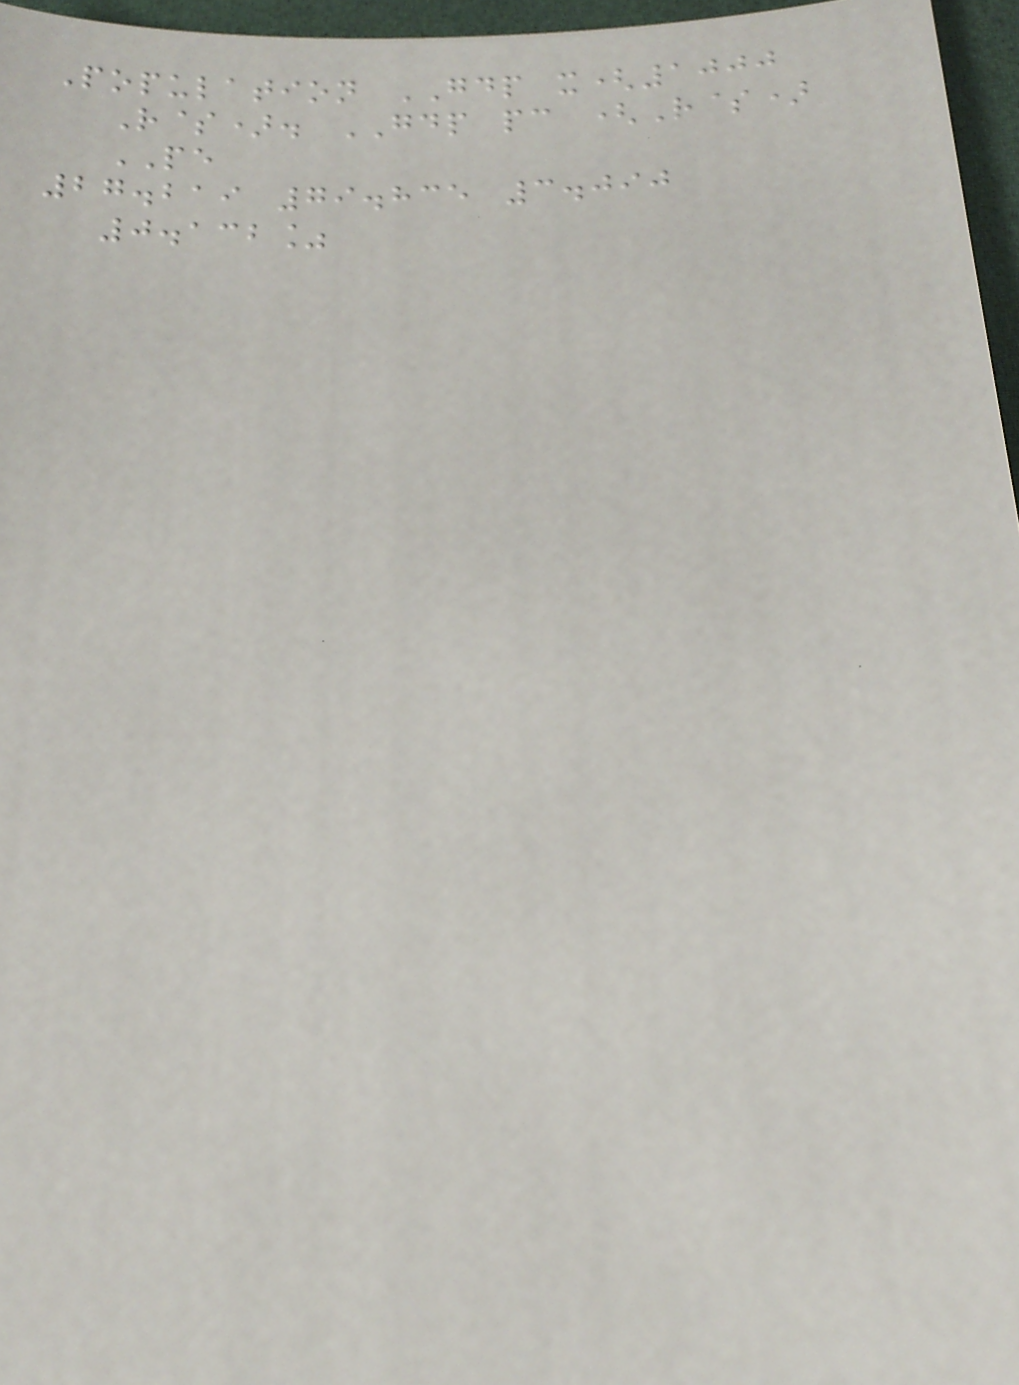Population GDP x(1000
R$). GDP pc (R$)
PE
27.219 79.835 3.090
0.132%
